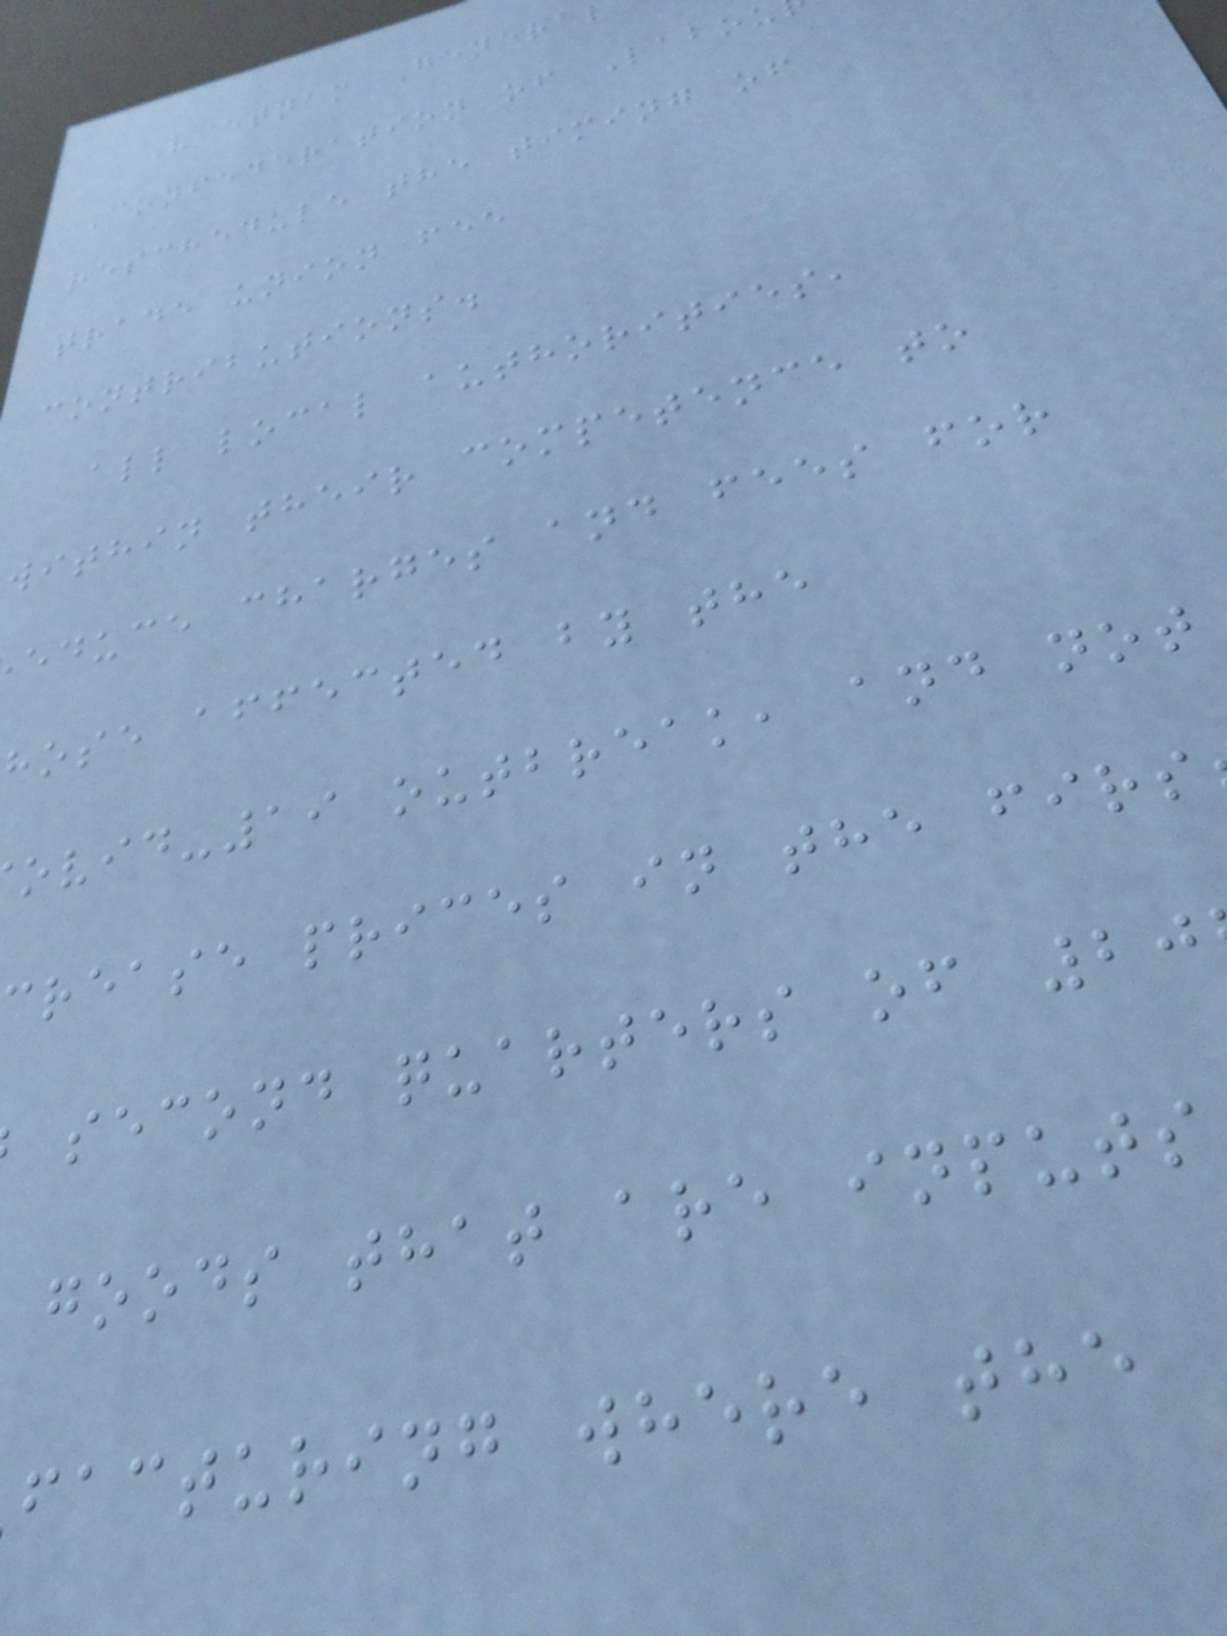Vietnam Genera
Confederation of Labou
reschedule the timing of
trade union fee
contributions.
all local authorities,
within their competence to
educe charges and fees for
hose affected by the
ovid-19 outbreak, and not
rease prices in the firs
second quarters of 20
goods that are inputs
facturing where the
